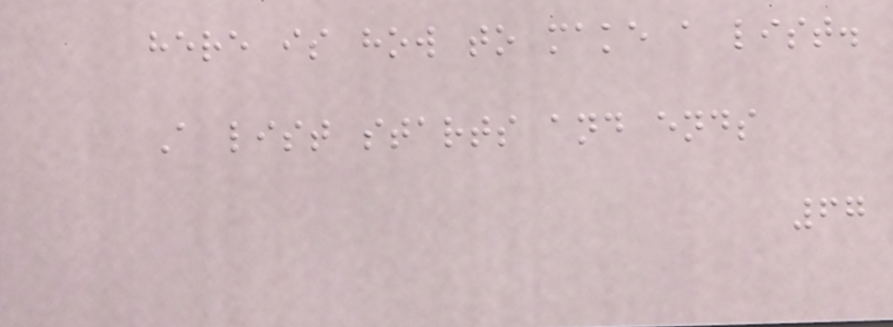here is how to make a list.
A list starts and ends
67
